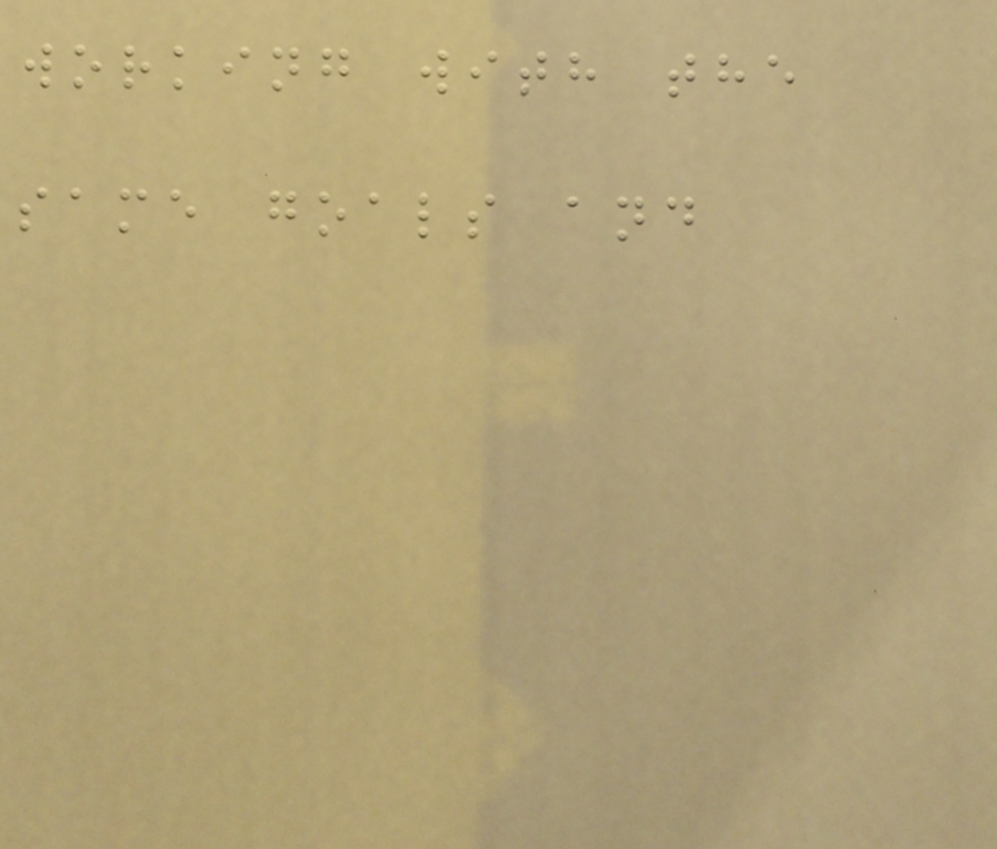working with the
same goals and
